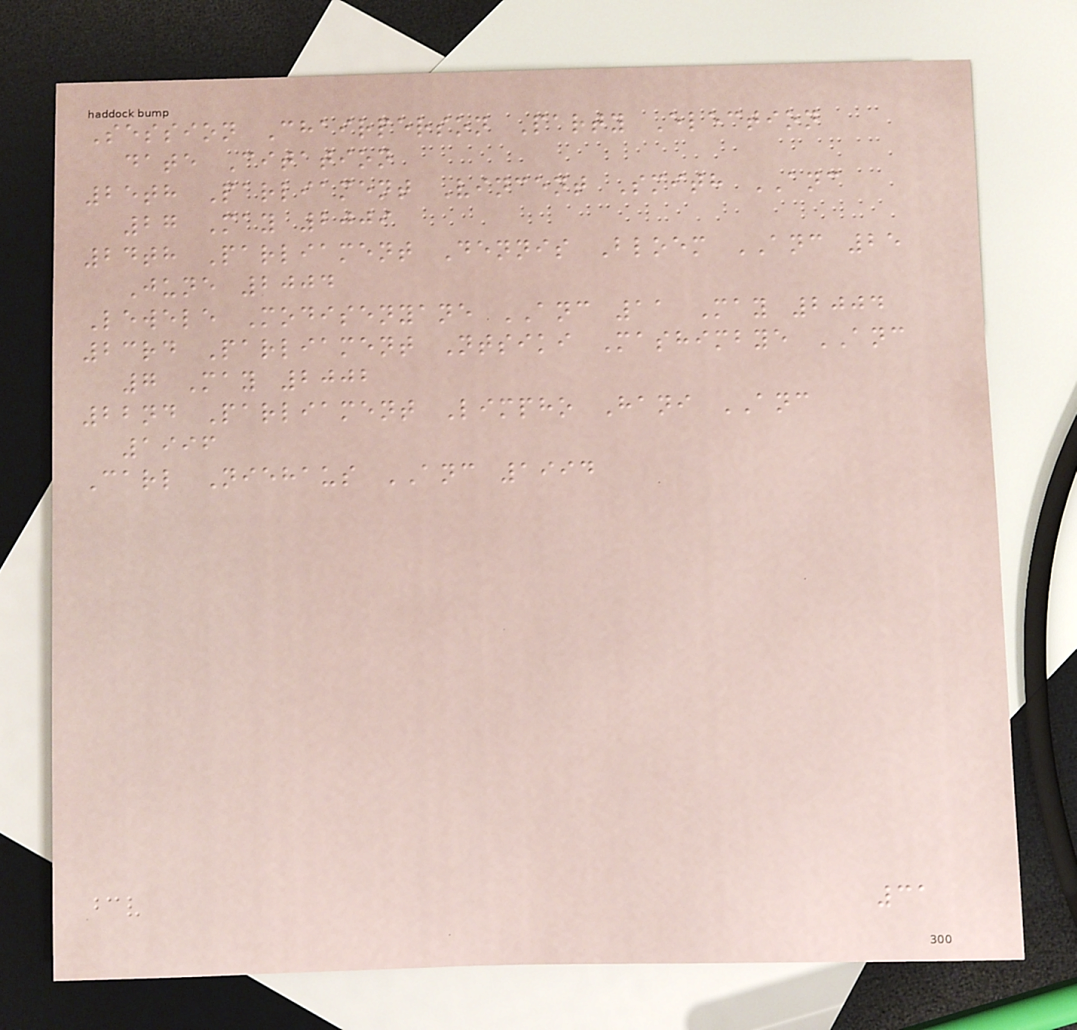Session Chairperson Party Election
date Citation
25th Parliament Vincent Smith ANC
27 May 2009
24th Parliament Dennis Bloem ANC 25
June 2004
Lewele Modisenyane ANC 11 May 2004
23rd Parliament Ntsiki Mashimbye ANC
7 May 2002
22nd Parliament Limpho Hani ANC
1996
Carl Niehaus ANC 1994
31
